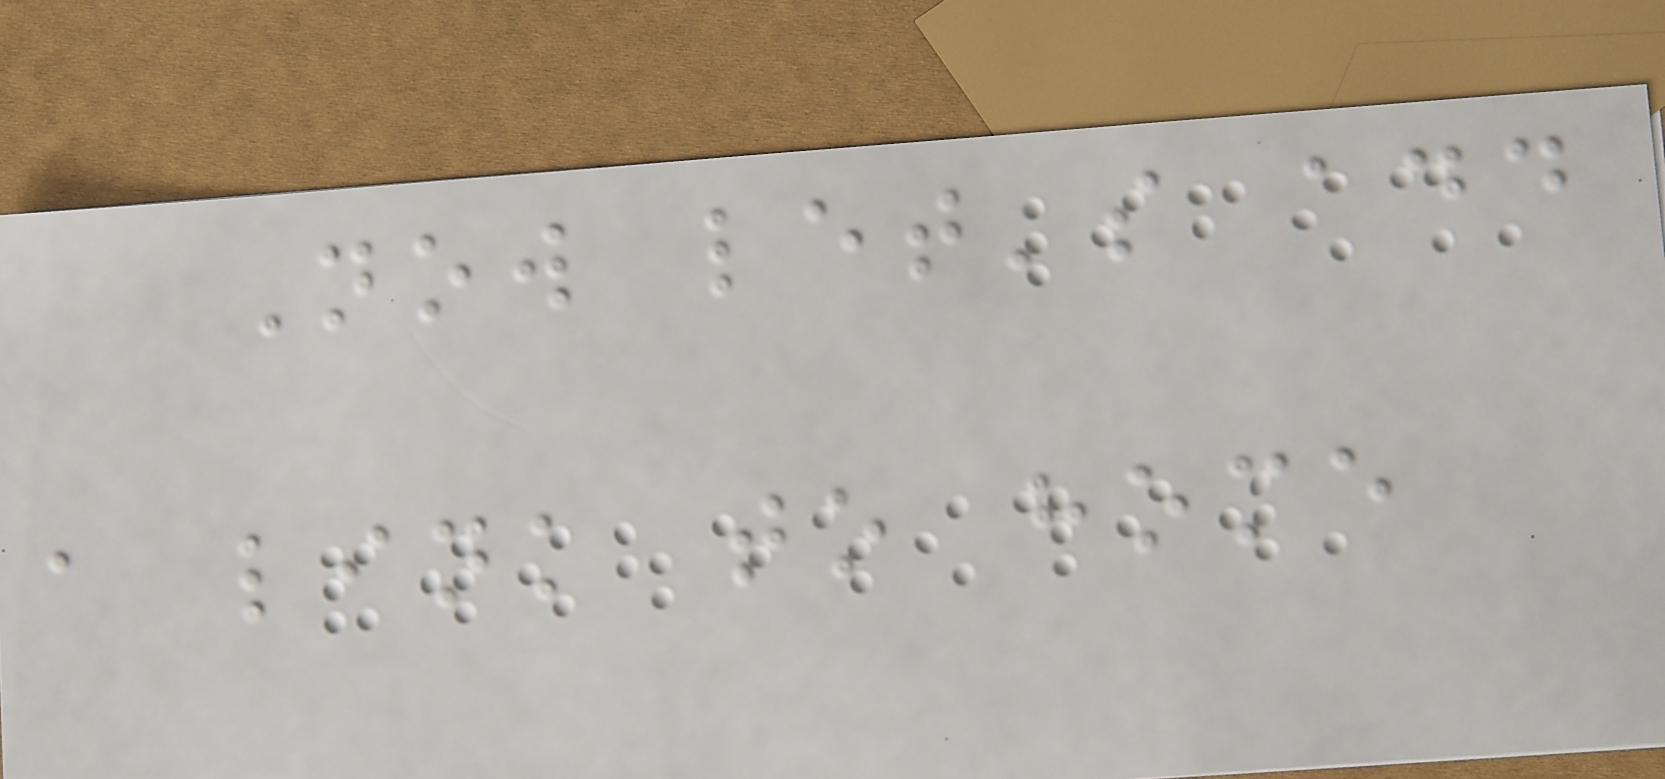Now let's add
a link to home
